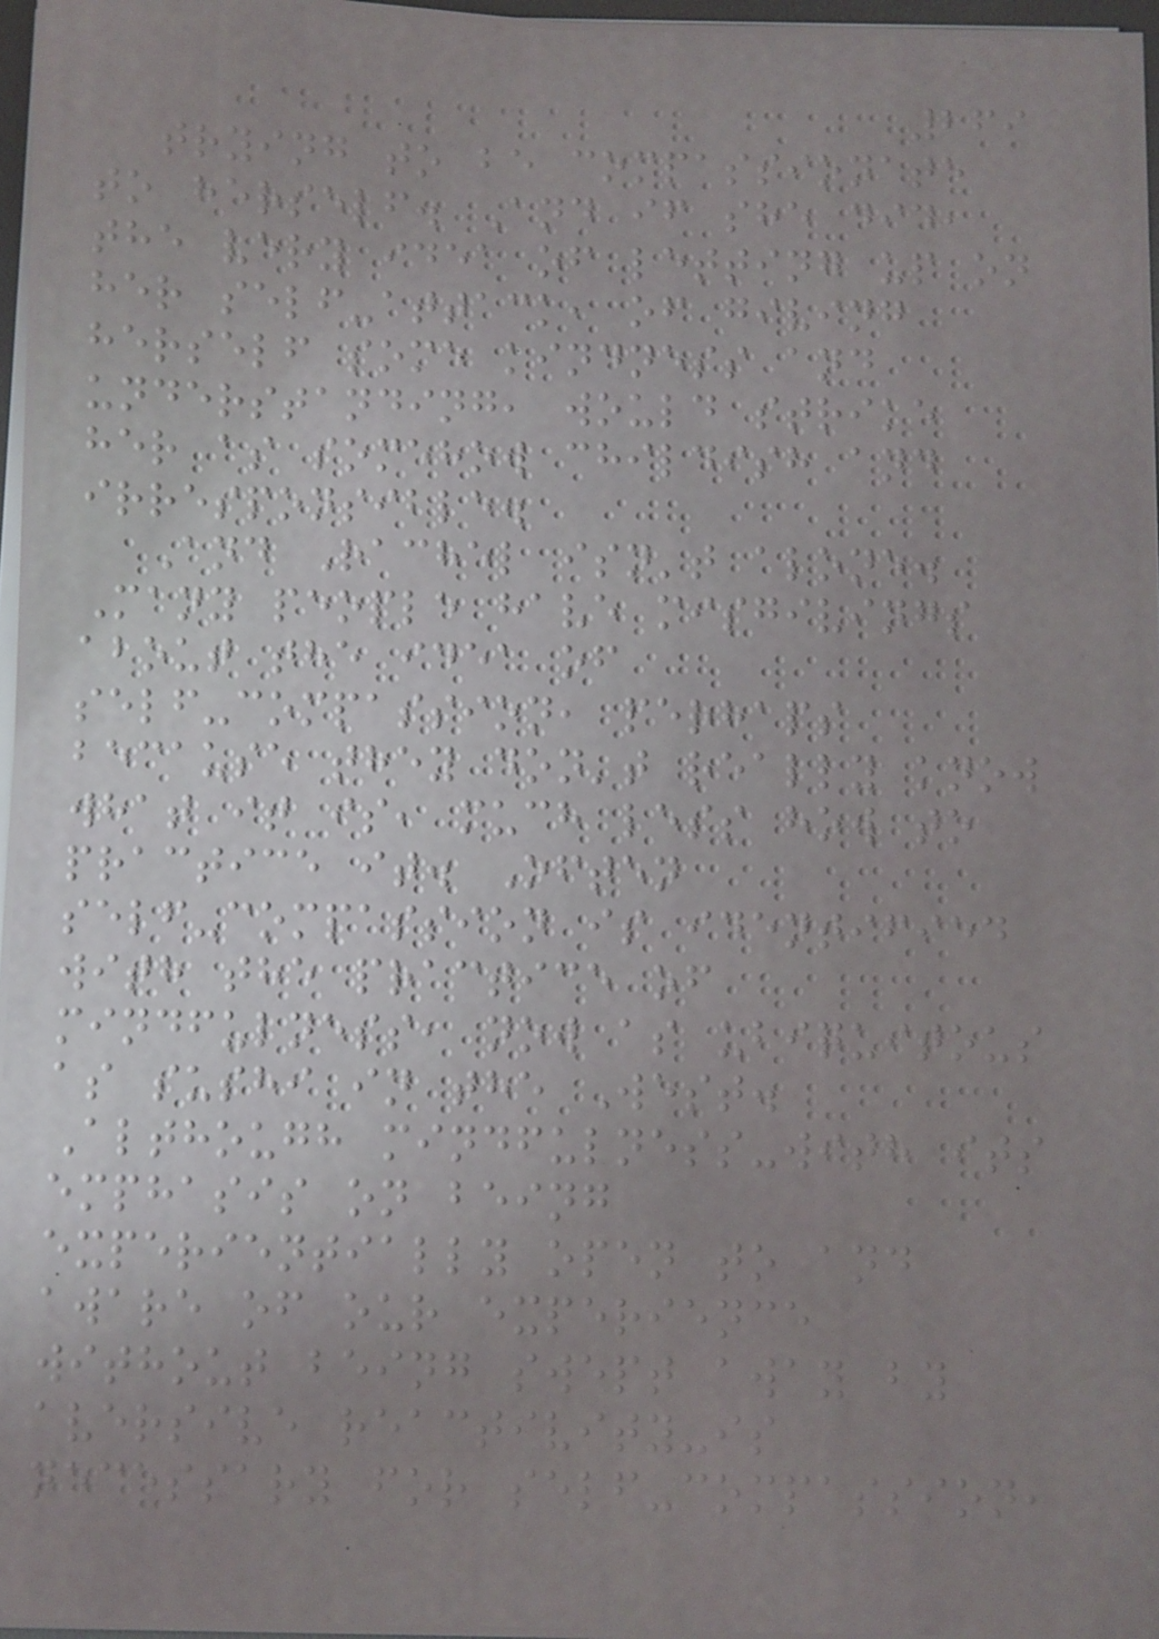269
trying to be compassionate
to herself. And if she did,
the very idea of letting up on
her self-attack, of giving
herself some kindness and
understanding, would strike
her as somehow childish and
irresponsible.
And Rachel isn't alone.
Many people have misgivings
about the idea of
self-compassion, perhaps
because they don't really know
what it is, much less how to
practice it. Often
self-compassion is identified
with the practice of
mindfulness, now as ubiquitous
as sushi in the West.
Although mindfulness-with its
emphasis on being
experientially open to and
aware of our experience
without being swept away by
aversive reactivity-is
necessary for self-compassion,
